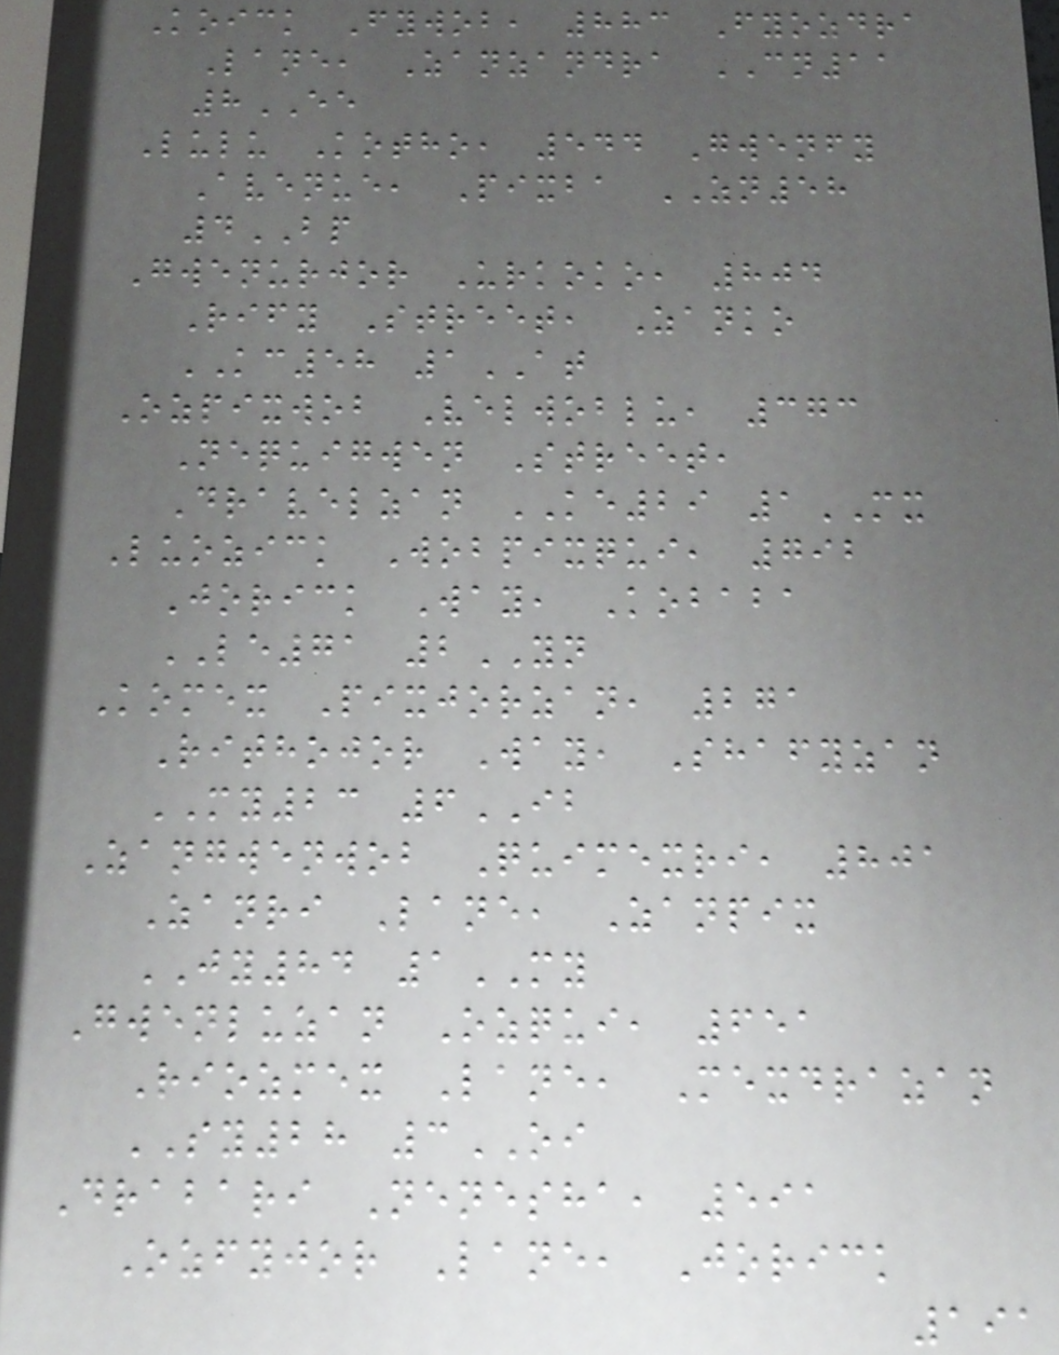Koick Fywob, 883 Fyozdra
Lane, Zanzandra CN11
8EE
Lulu Kotho, 544 Gwenfy
Avenue, Pixba ZN58
4BP
Gwenurjor Urkoko, 804
Rify Street, Zanko
KC58 1AT
Ozpixwob Velwoblu, 373
Nequigwen Street,
Dravelzan KE29 1MX
Luozick Wobpixqui, 792
Jorick Way, Kobaba
LE71 2YN
Komex Pixjorzan, 271
Rithojor Way, Shafyzan
MY23 6IB
Zangwenwob Quimexri, 801
Zanri Lane, Zanpix
JY84 1MY
Gwenluzan Ozqui, 651
Riozmex Lane, Mexdrazan
SY28 3OI
Drabari Nenesha, 591
Ozfyjor Lane, Jorick
191
